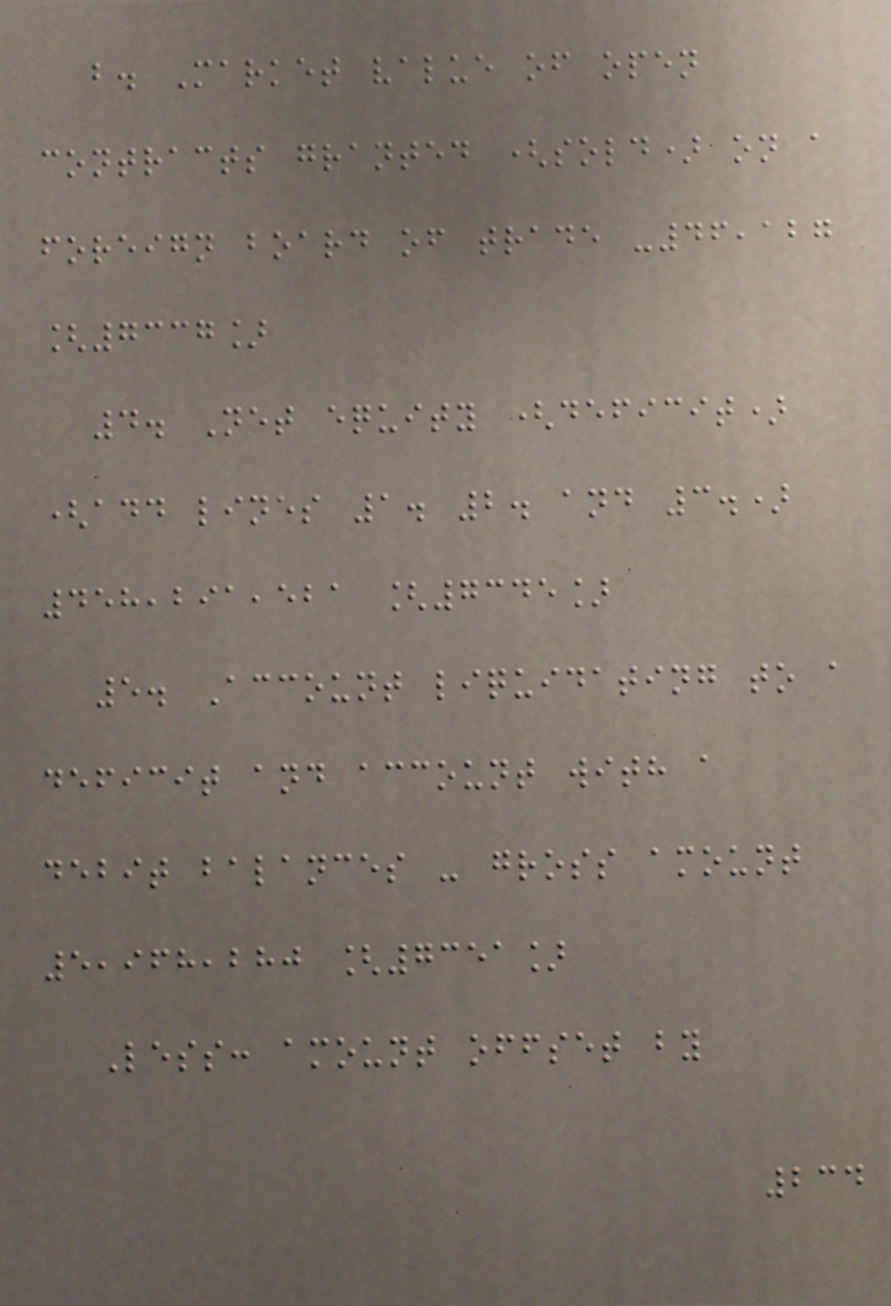b. Market value of open
contracts granted (sold) on a
foreign board of trade -46,127
[7337]
4. Net equity (deficit)
(add lines 1. 2. and 3.)
458,291,521 [7345]
5. Account liquidating to a
deficit and account with a
debit balances - gross amount
5,968,280 [7351]
Less: amount offset by
234
